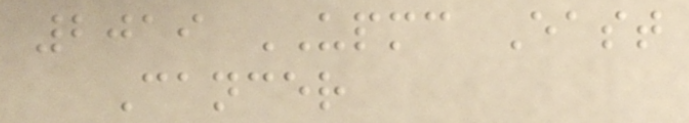2019 UPMC East
Cancer
